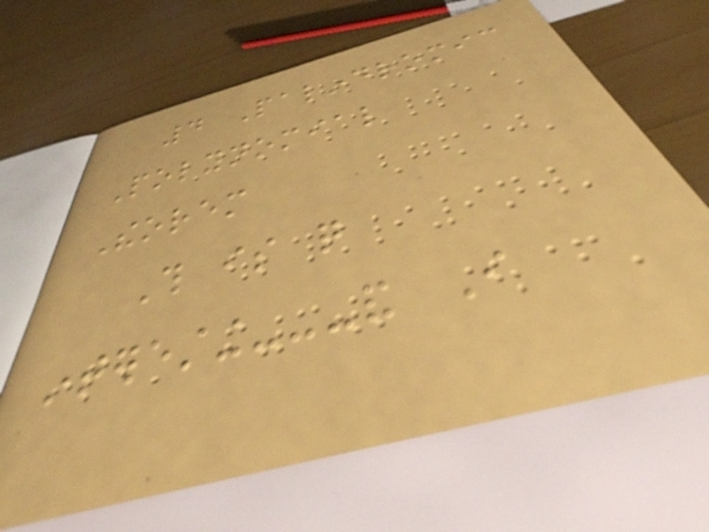4 Palindromic
Polynomial
Theorem
This is quite
interesting---and I
